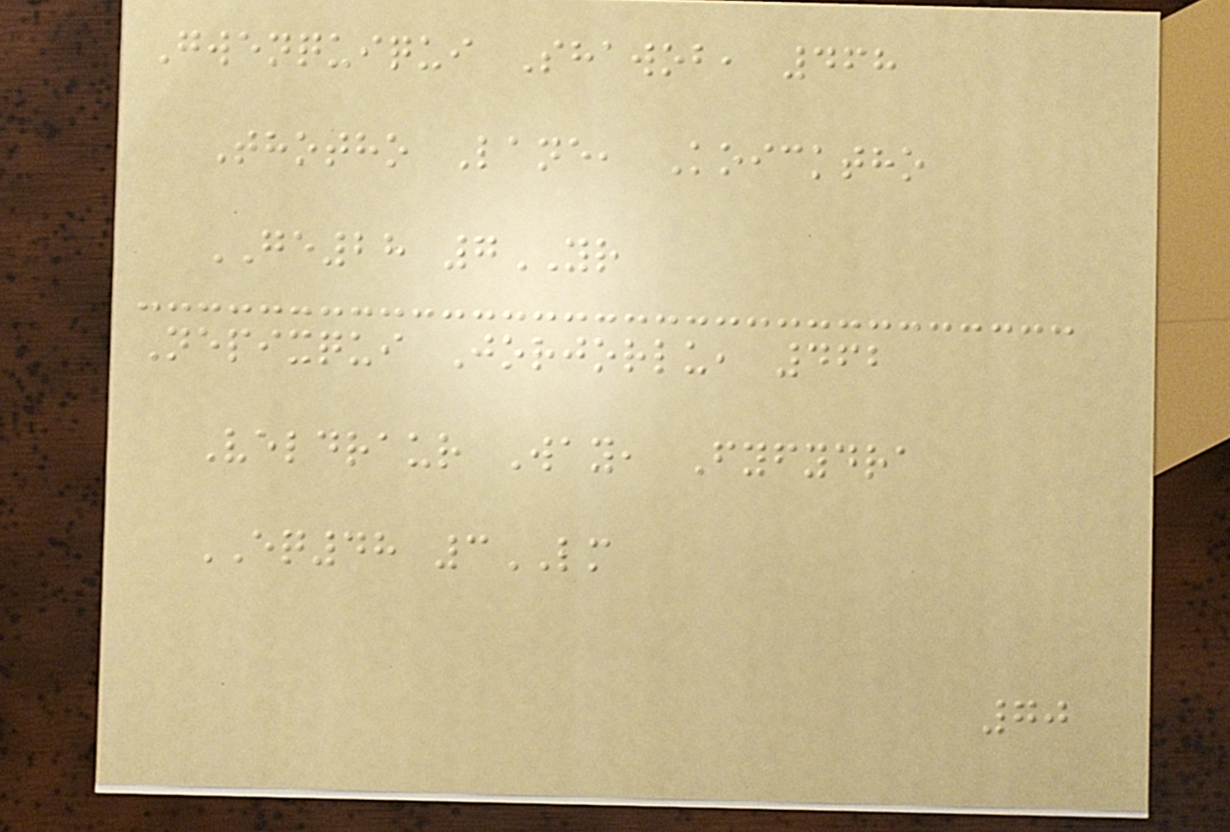Gwenquiqui Shawob, 468
Thotho Lane, Koicktho
GE28 7YR
Nepixqui Jorjorlu, 462
Veldraur Way, Fyfydra
EQ48 3LM
70
